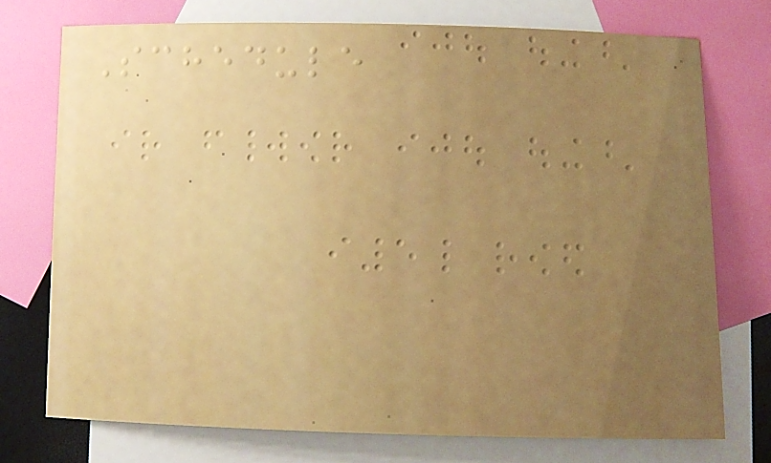Schedule
